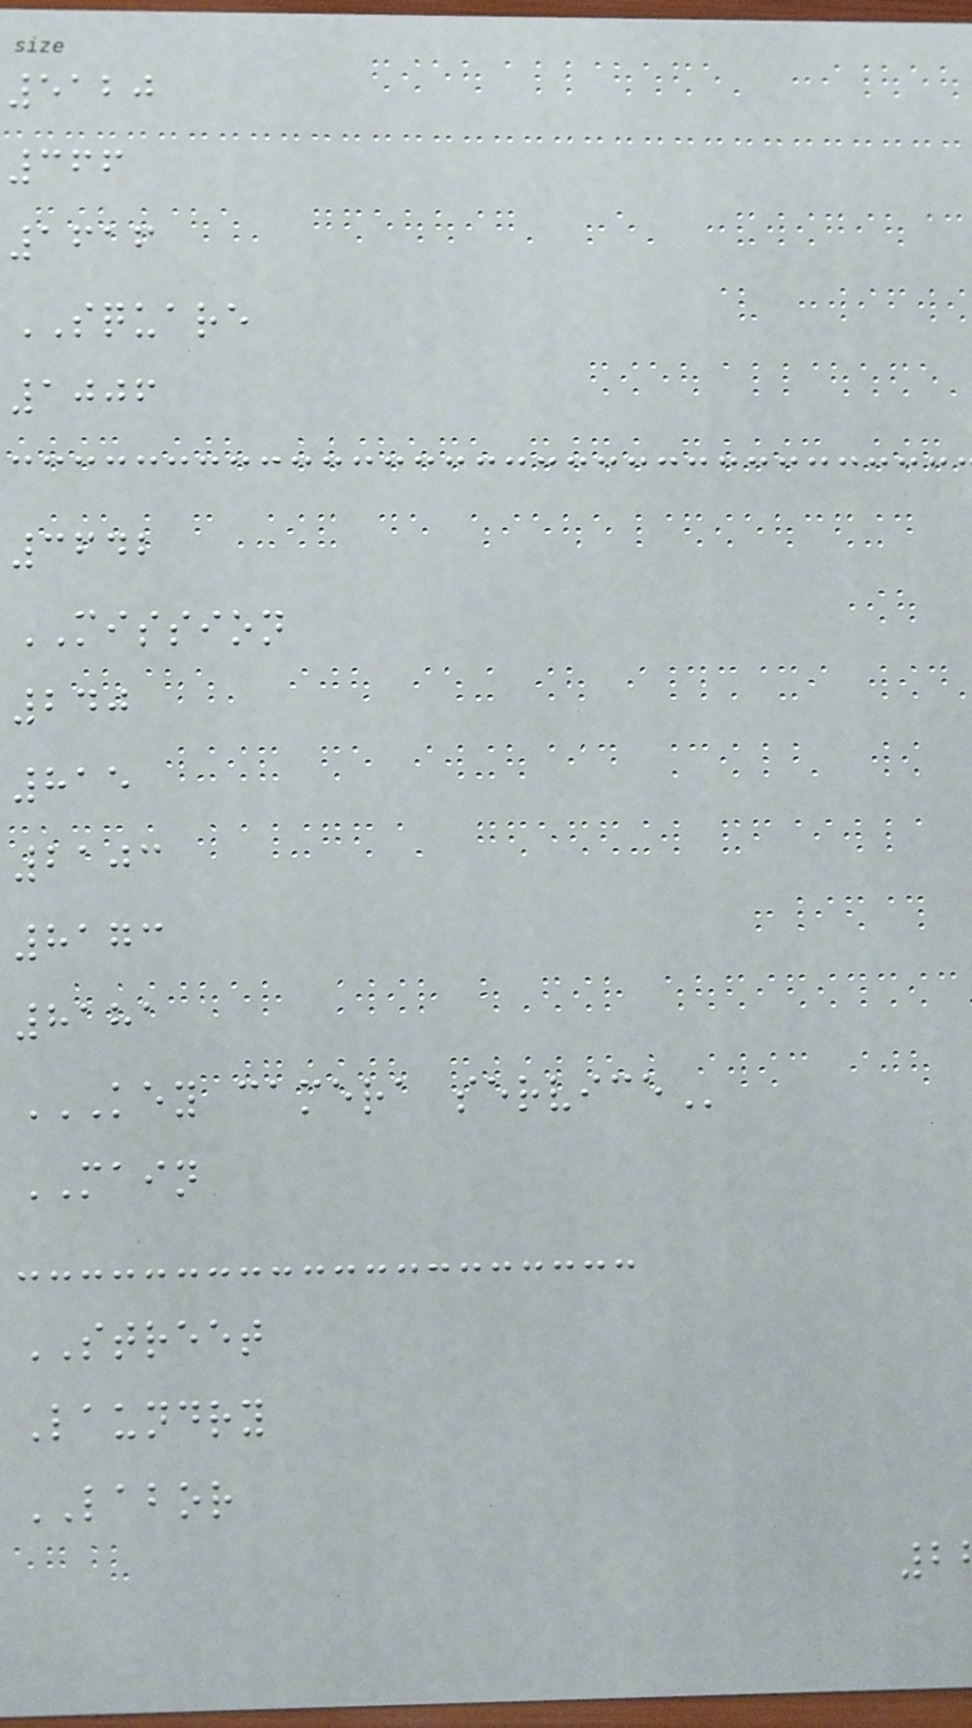5120
366
1616
SQUARE
1006
3642
MISSION
240
815
2103
8173
8181
KEY CAMERA SERVICE
MAIN
STREET
Laundry
LABOR
